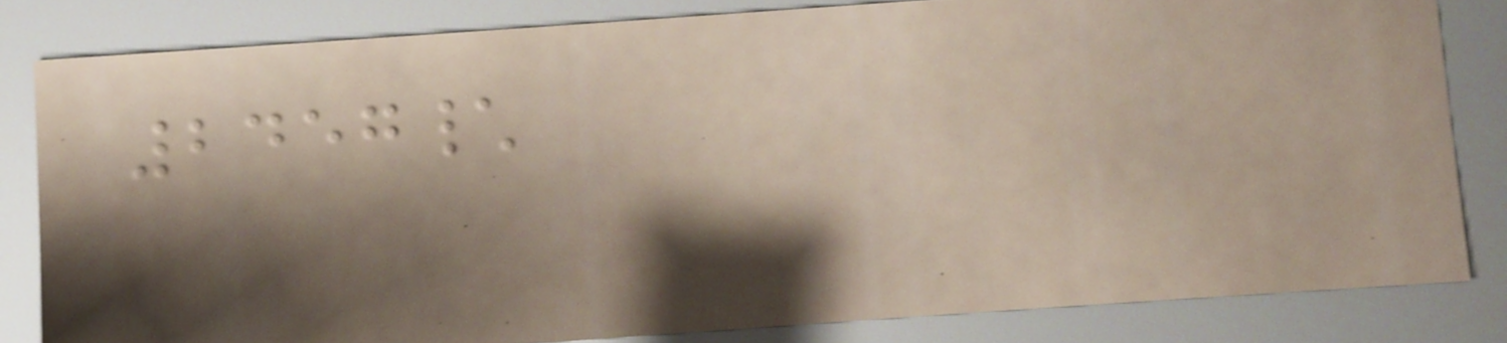2457\
